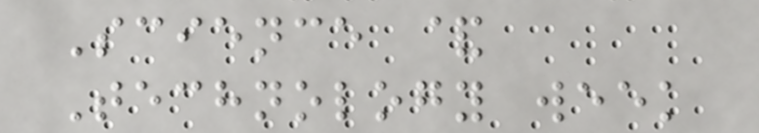Science &
Technology week
